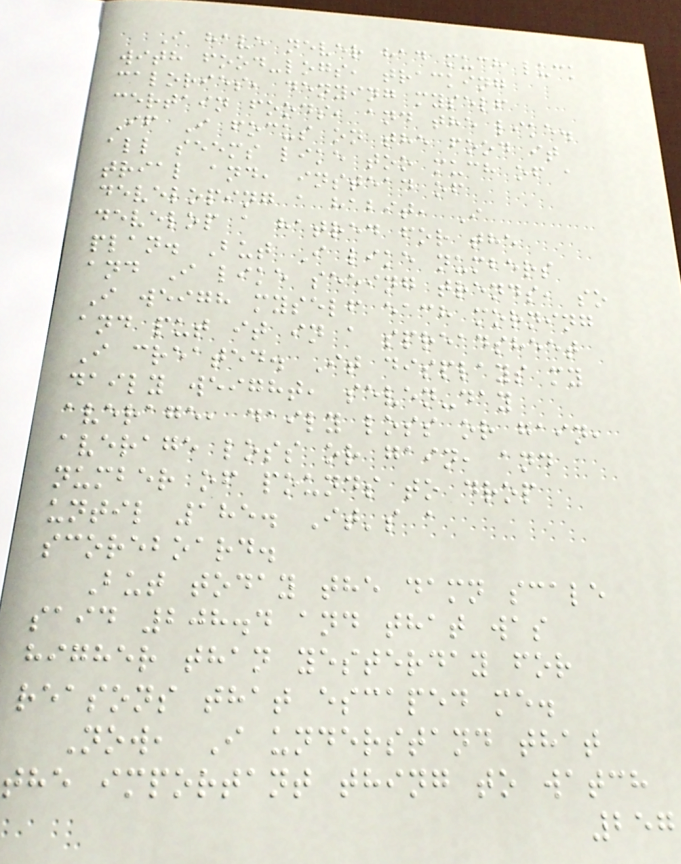I have never had much luck
with food-logs, tracking
calories, denying myself
certain foods, and the like.
If I focus on the food it
all seems like too much of a
trial and, instead of
developing a habit, I
develop a hatred for the
plan. But I like numbers
and I like seeing trends, so
I weigh myself each morning
and put it in a spreadsheet
I created. It displays my
daily weight, seven-day
average, daily loss or gain,
average loss or gain, and
number of pounds to drop
until 185. It's a
scoreboard.
But today the damn scale
said 208.4 and that was
higher than yesterday for
reasons that escaped me.
Now, I understand that
the important thing to watch
257
